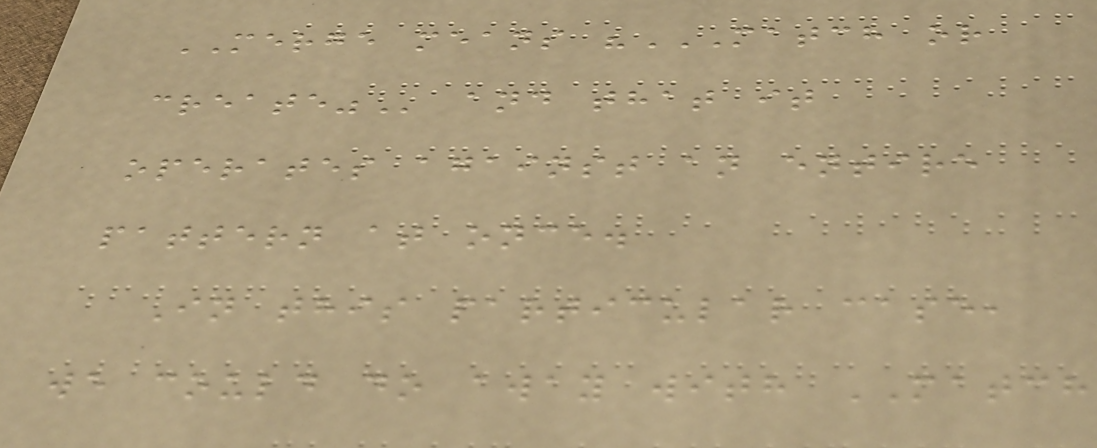MERGE means "MATCH OR
CREATE" and that it
operates against an entire
pattern at once.
In this particular case,
we could do away with MATCH
